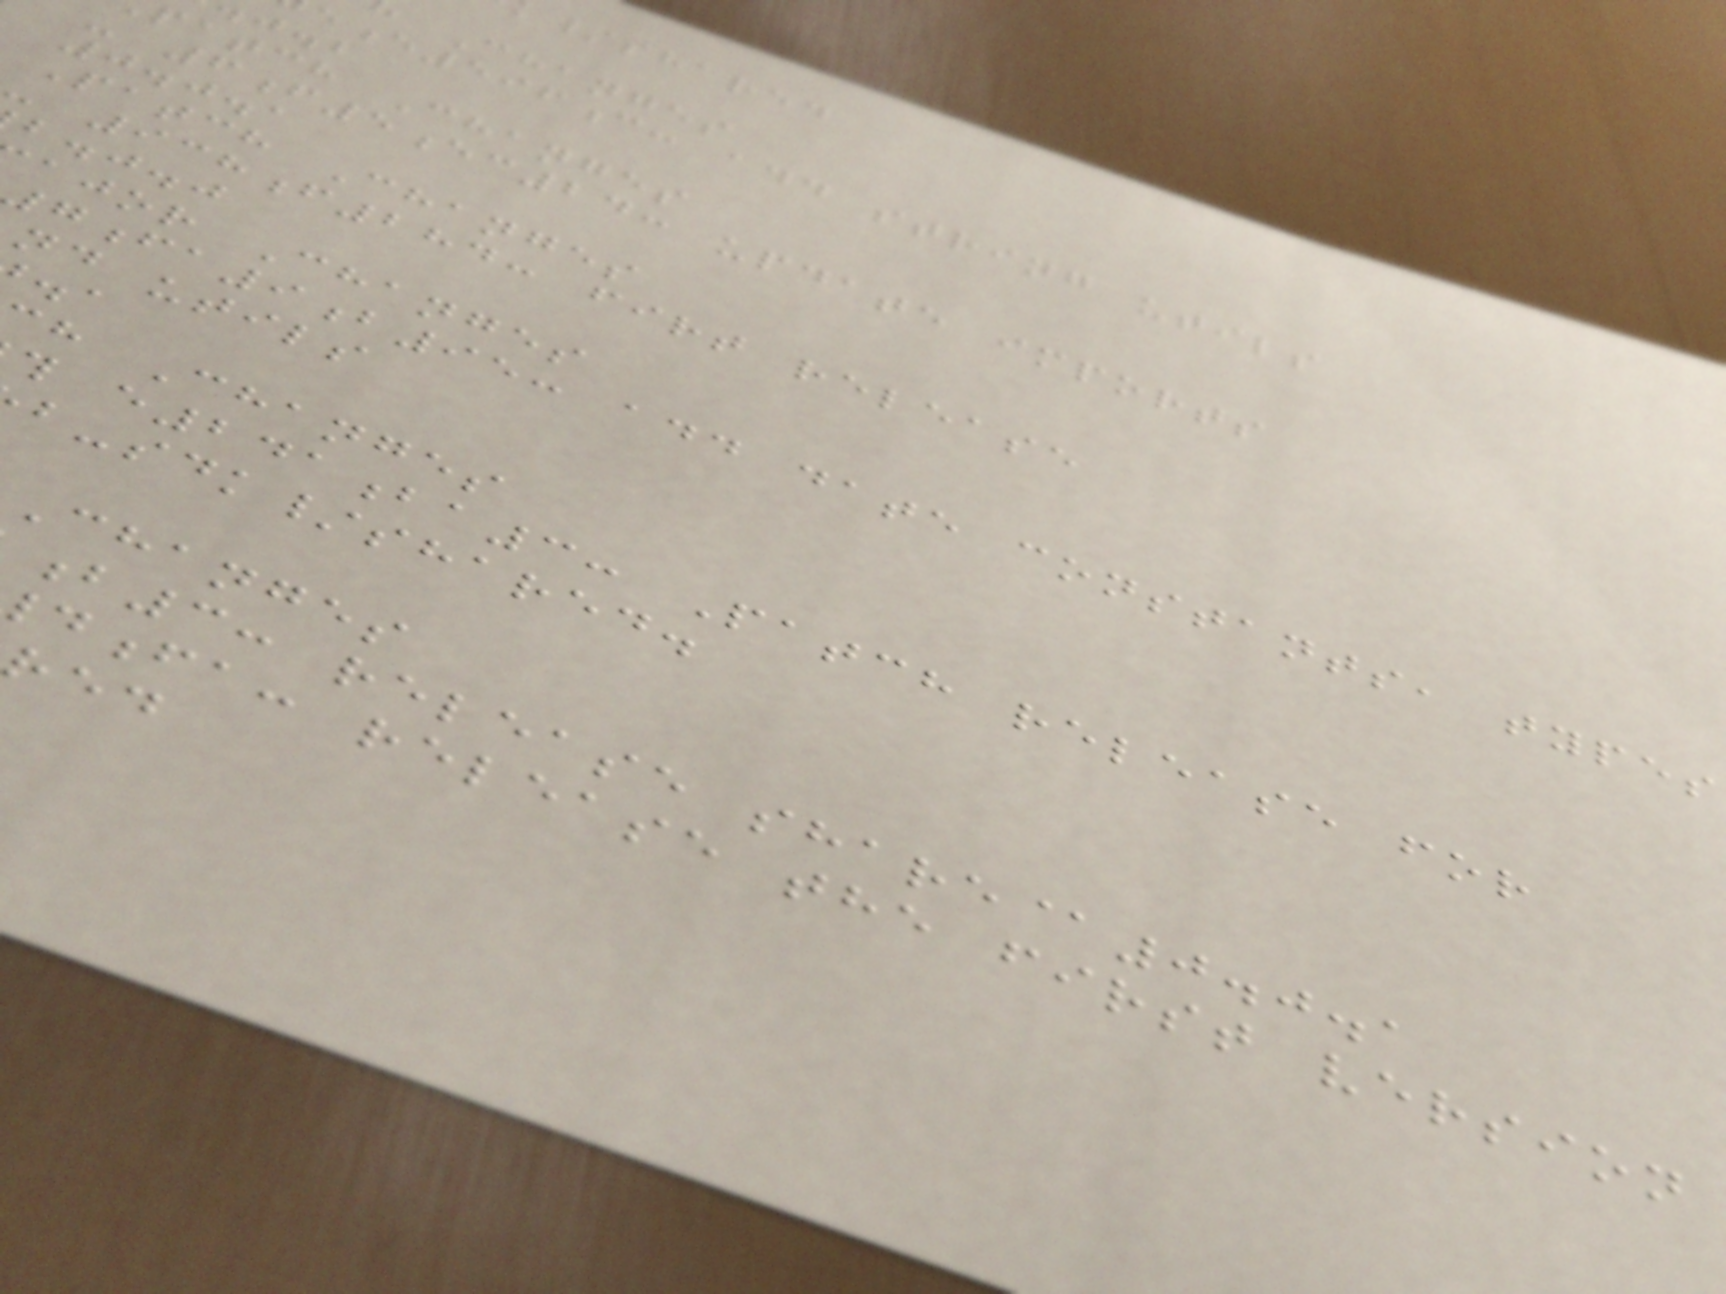/shared
Changes
e596c: add string utils
patch Changes
- 6f5ec24: update imports
0.0.1
Patch Changes
- 938f284: firt release
b.j.j
ajor Changes
fa9b95: add date constants, types
nd utils
h Changes
e241ba3: Patch release for
b-sdk/shared.
Changes
b3: release share@0.0.1
fa: release the first version
